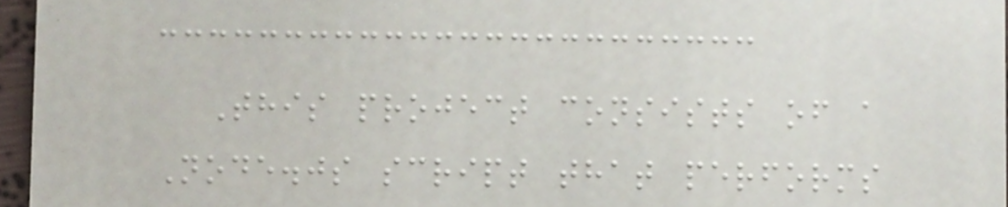This project consists of a
Node.js script that performs
